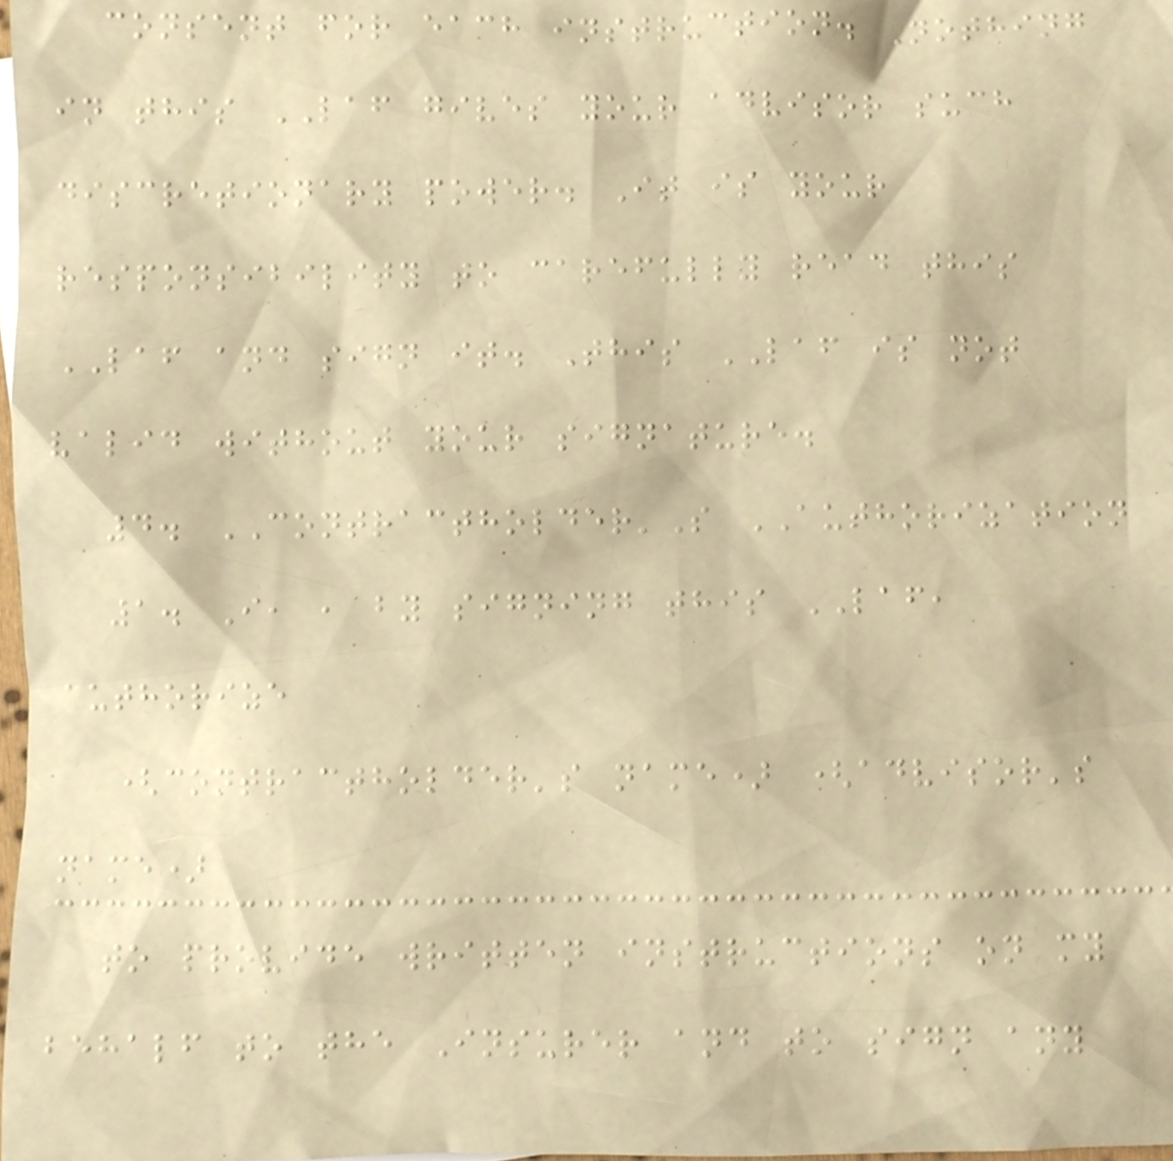consent for each instruction. Nothing
in this LAF gives your advisor such
discretionary power. It is your
responsibility to carefully read this
LAF and sign it. This LAF is not
valid without your signature.
4. CONTRACTHOLDER'S AUTHORIZATION
1. I, , by signing this LAF,
authorize
(contractholder's name) (advisor's
name)
to provide written instructions on my
behalf to the Insurer and to sign any
